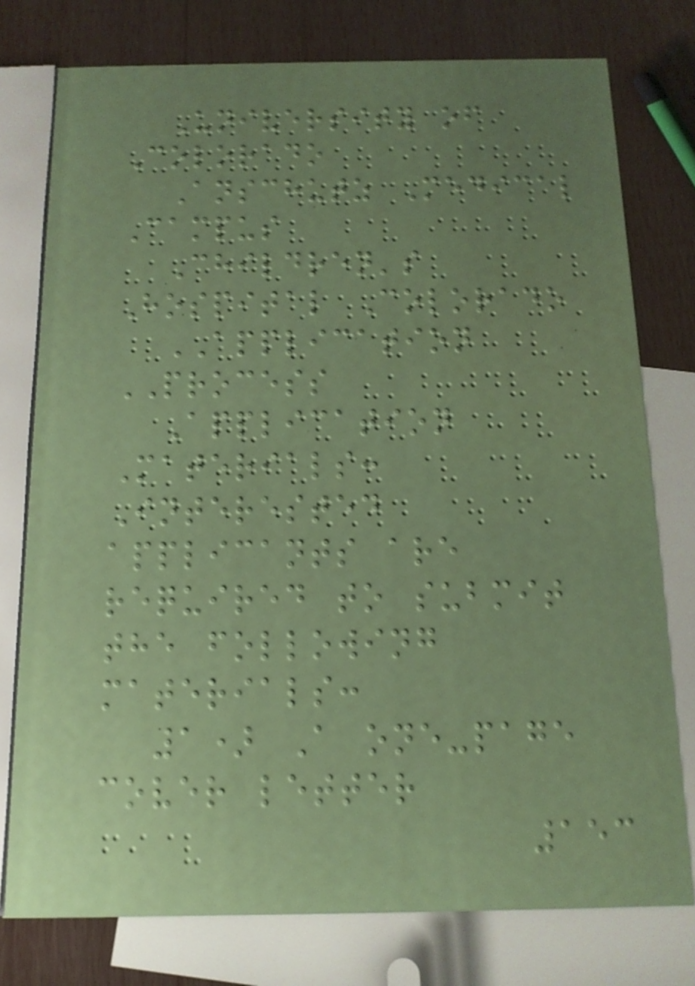University of
Colorado
Anschutz Medical
Campus
Children's
Hospital Colorado
APPLICATION
PROCESS
Application
Materials:
Interested
applicants are
required to submit
the following
materials:
1) A one-page
cover letter
153
